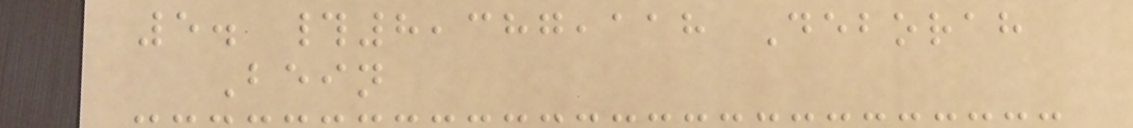5. #8,387,118 Deborah
Bein
